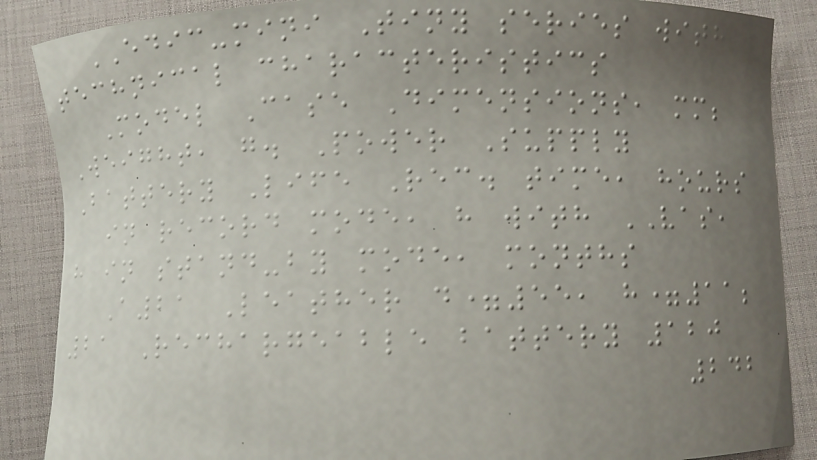EDIC-mini Tiny series with
technical characteristics
Model Case Dimensions, mm;
Weight, g. Power Supply
Battery Life Rec. time, hours
in record mode, h with VAS,
h in stand-by mode, months
A21 Leather d=55, h=11;
21 Rechargeable battery 120
242
